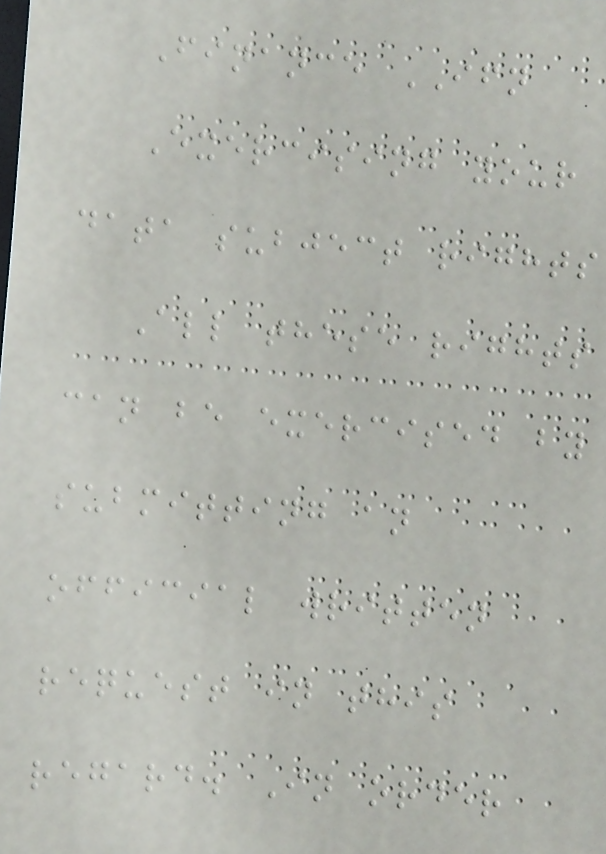Finance IFN
Exercising your
data subject rights
All these rights
can be exercised by
submitting an
official written
request in this
regard. In order
